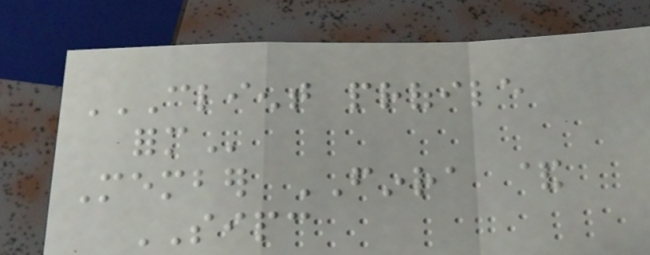CLIENT PROFILE
FORM
Member FINRA &
SIPC
